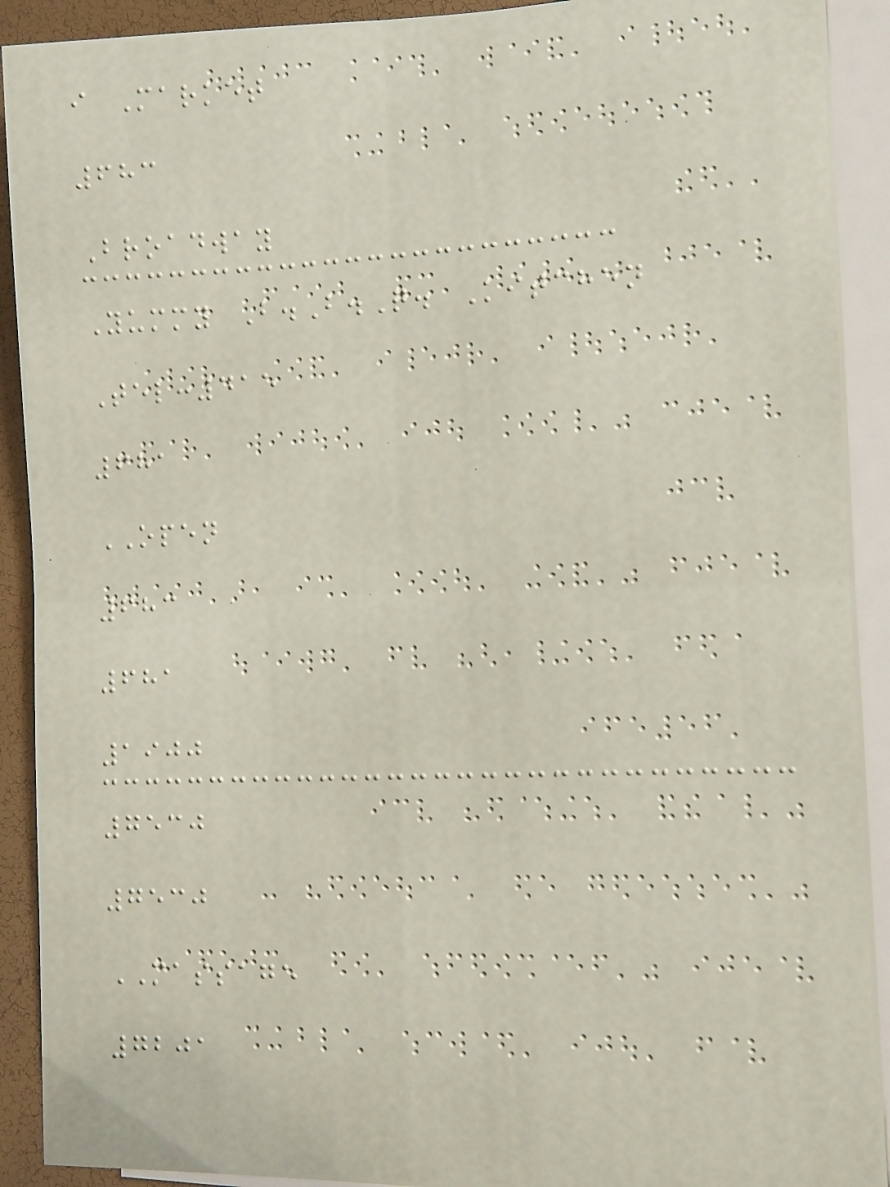i Market
683
Broadway
Yummy B.B.Q. Kitchen
Tel:415
681
OPEN
683
681
1900
7530
7530
MASSAGE
7201
